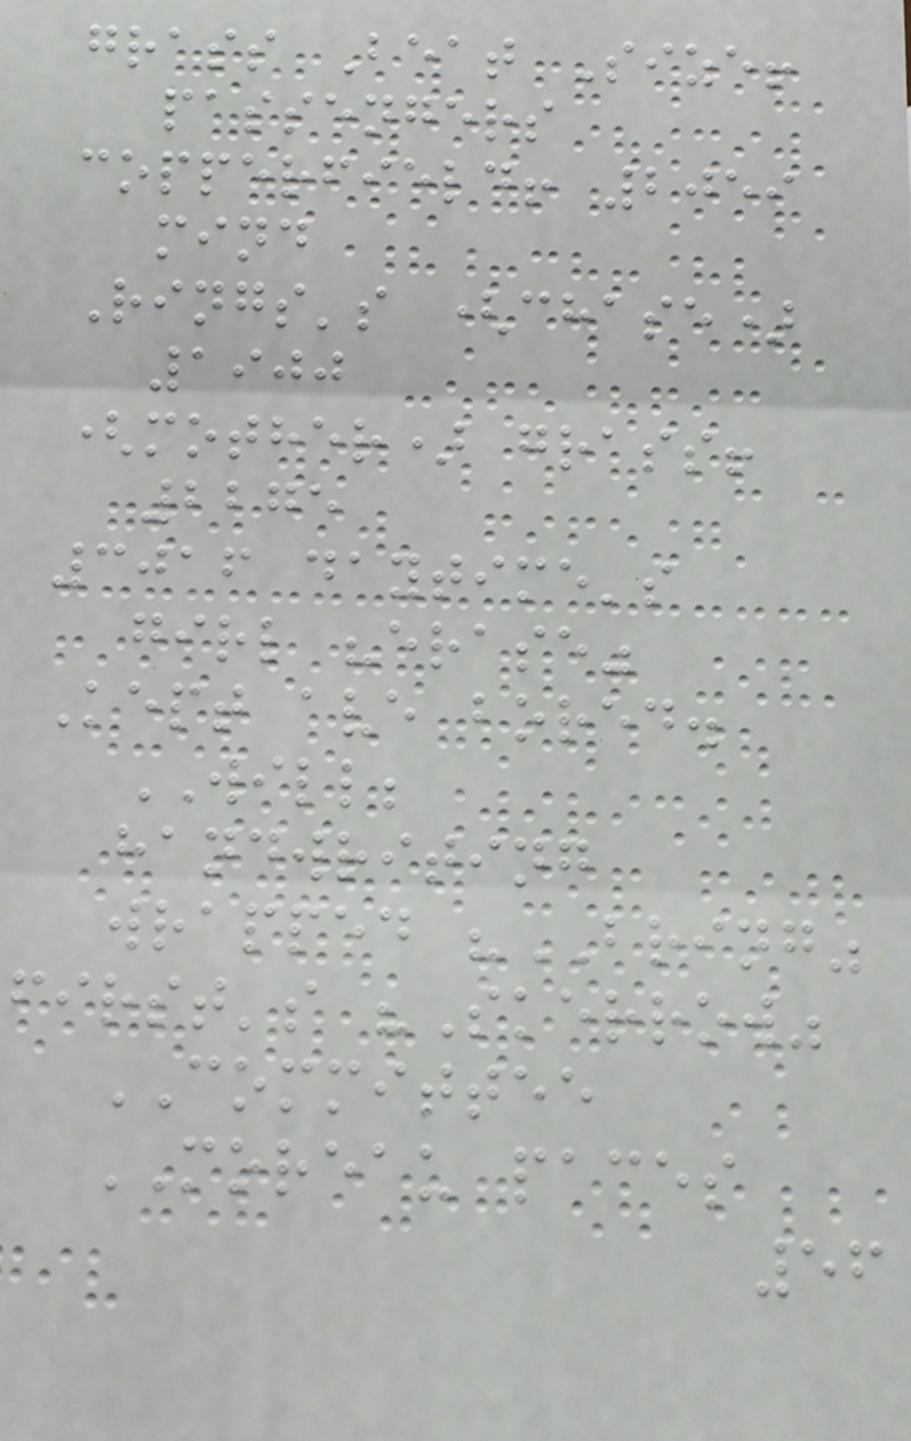grass Beat Size!
passengers
copperfield! 2059
mind
Rings's (chase)
1900
(mother) grass!
2275
3016 daytime's
girl "erase"
Kept ave bored.
WILL;
handwriting
wrapped "BRING"
first's "Skerrow"
COMMITTEE
MOREAU paces
56
